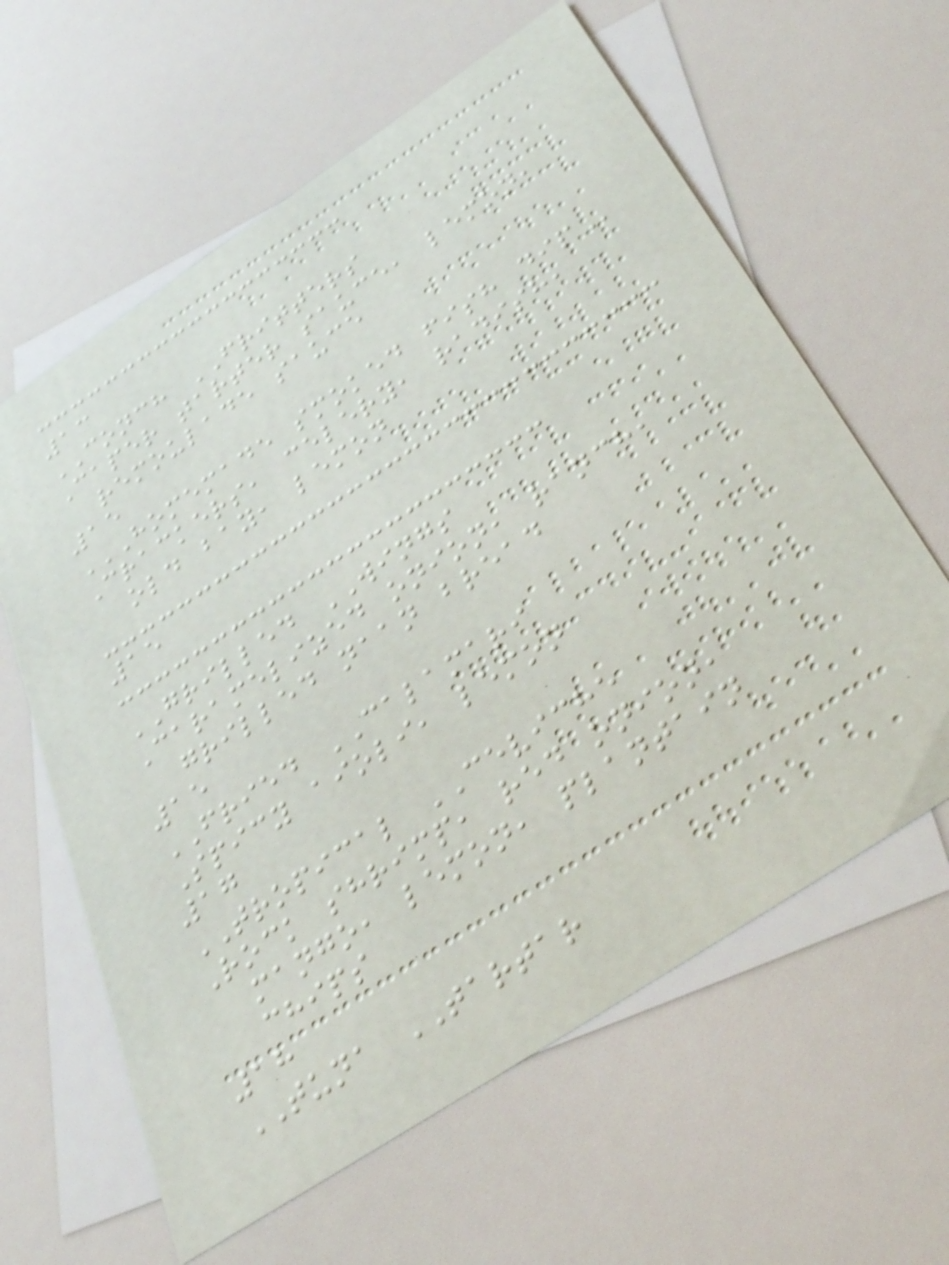13
CONCH FRITTERS
Caper tarter sauce, lemon,
remoulade sauce
15
HOMEMADE SMOKED FISH DIP
Crackers, celery, radish,
old bay, lemon
15
GRILLED WINGS
Caramelized onion, ranch,
grilled naan bread
15
FRIED CALAMARI
Spicy aioli, lemon
17
TROPICAL CEVICHE
Rock shrimp, red onion,
mango, lemon, plantain
chips
18
TUNA TARTAR
